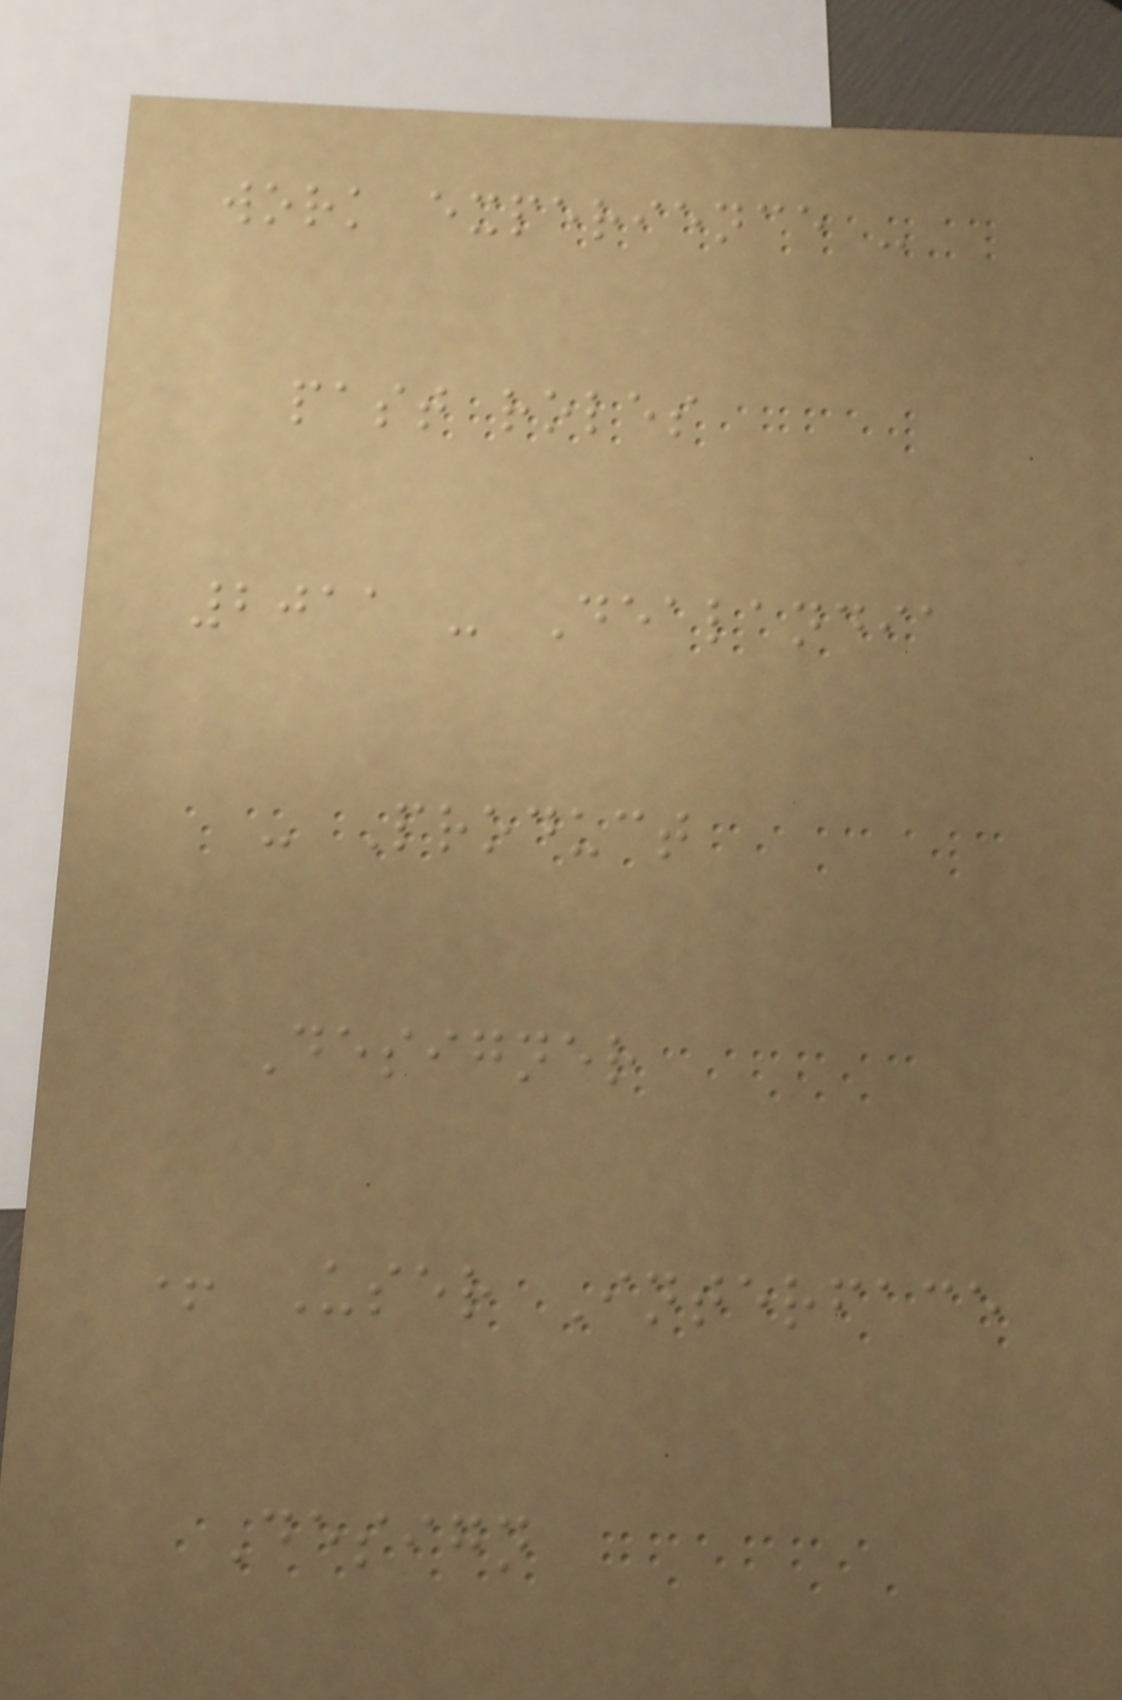work experience -
past roles
2011 - Dealandia
- Product
Designer
+ User Interface
Design
